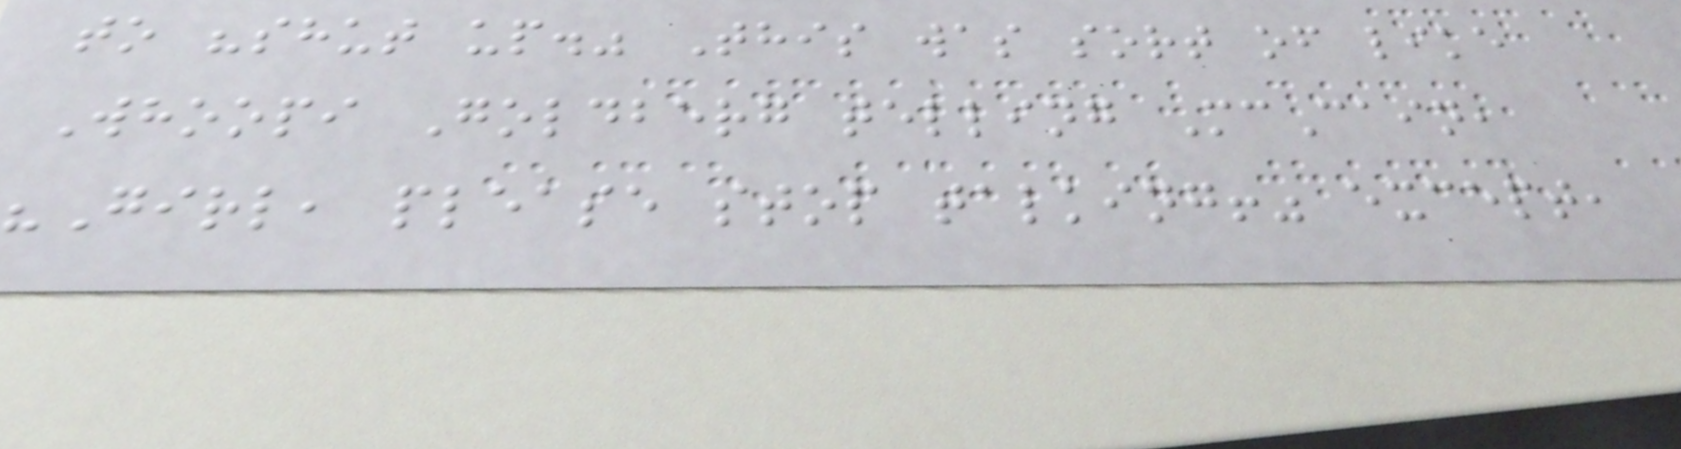to "shut up." This was sort of like
Whoopi Goldberg telling McCain,
"Girl, please stop talking!" except,
